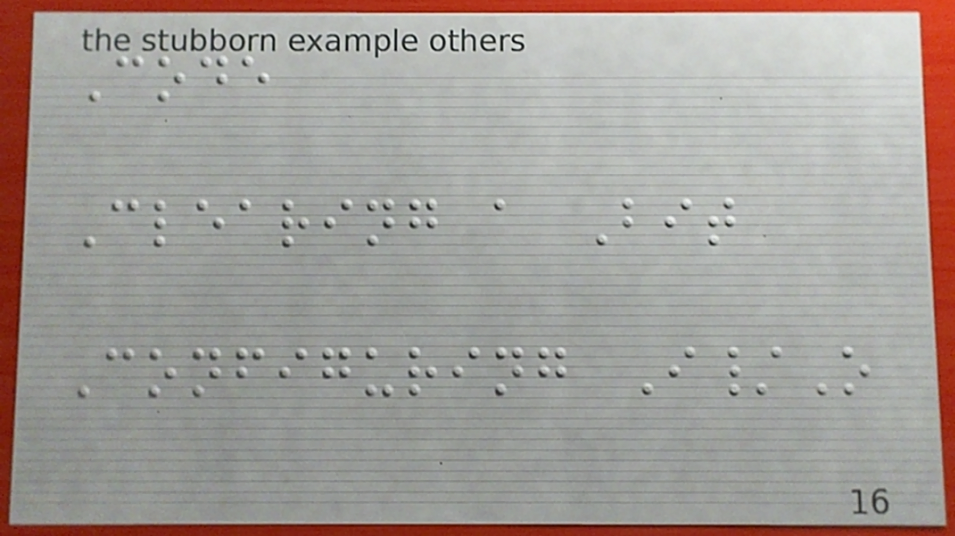Code
Clearing a Bit
Configuring I/O
